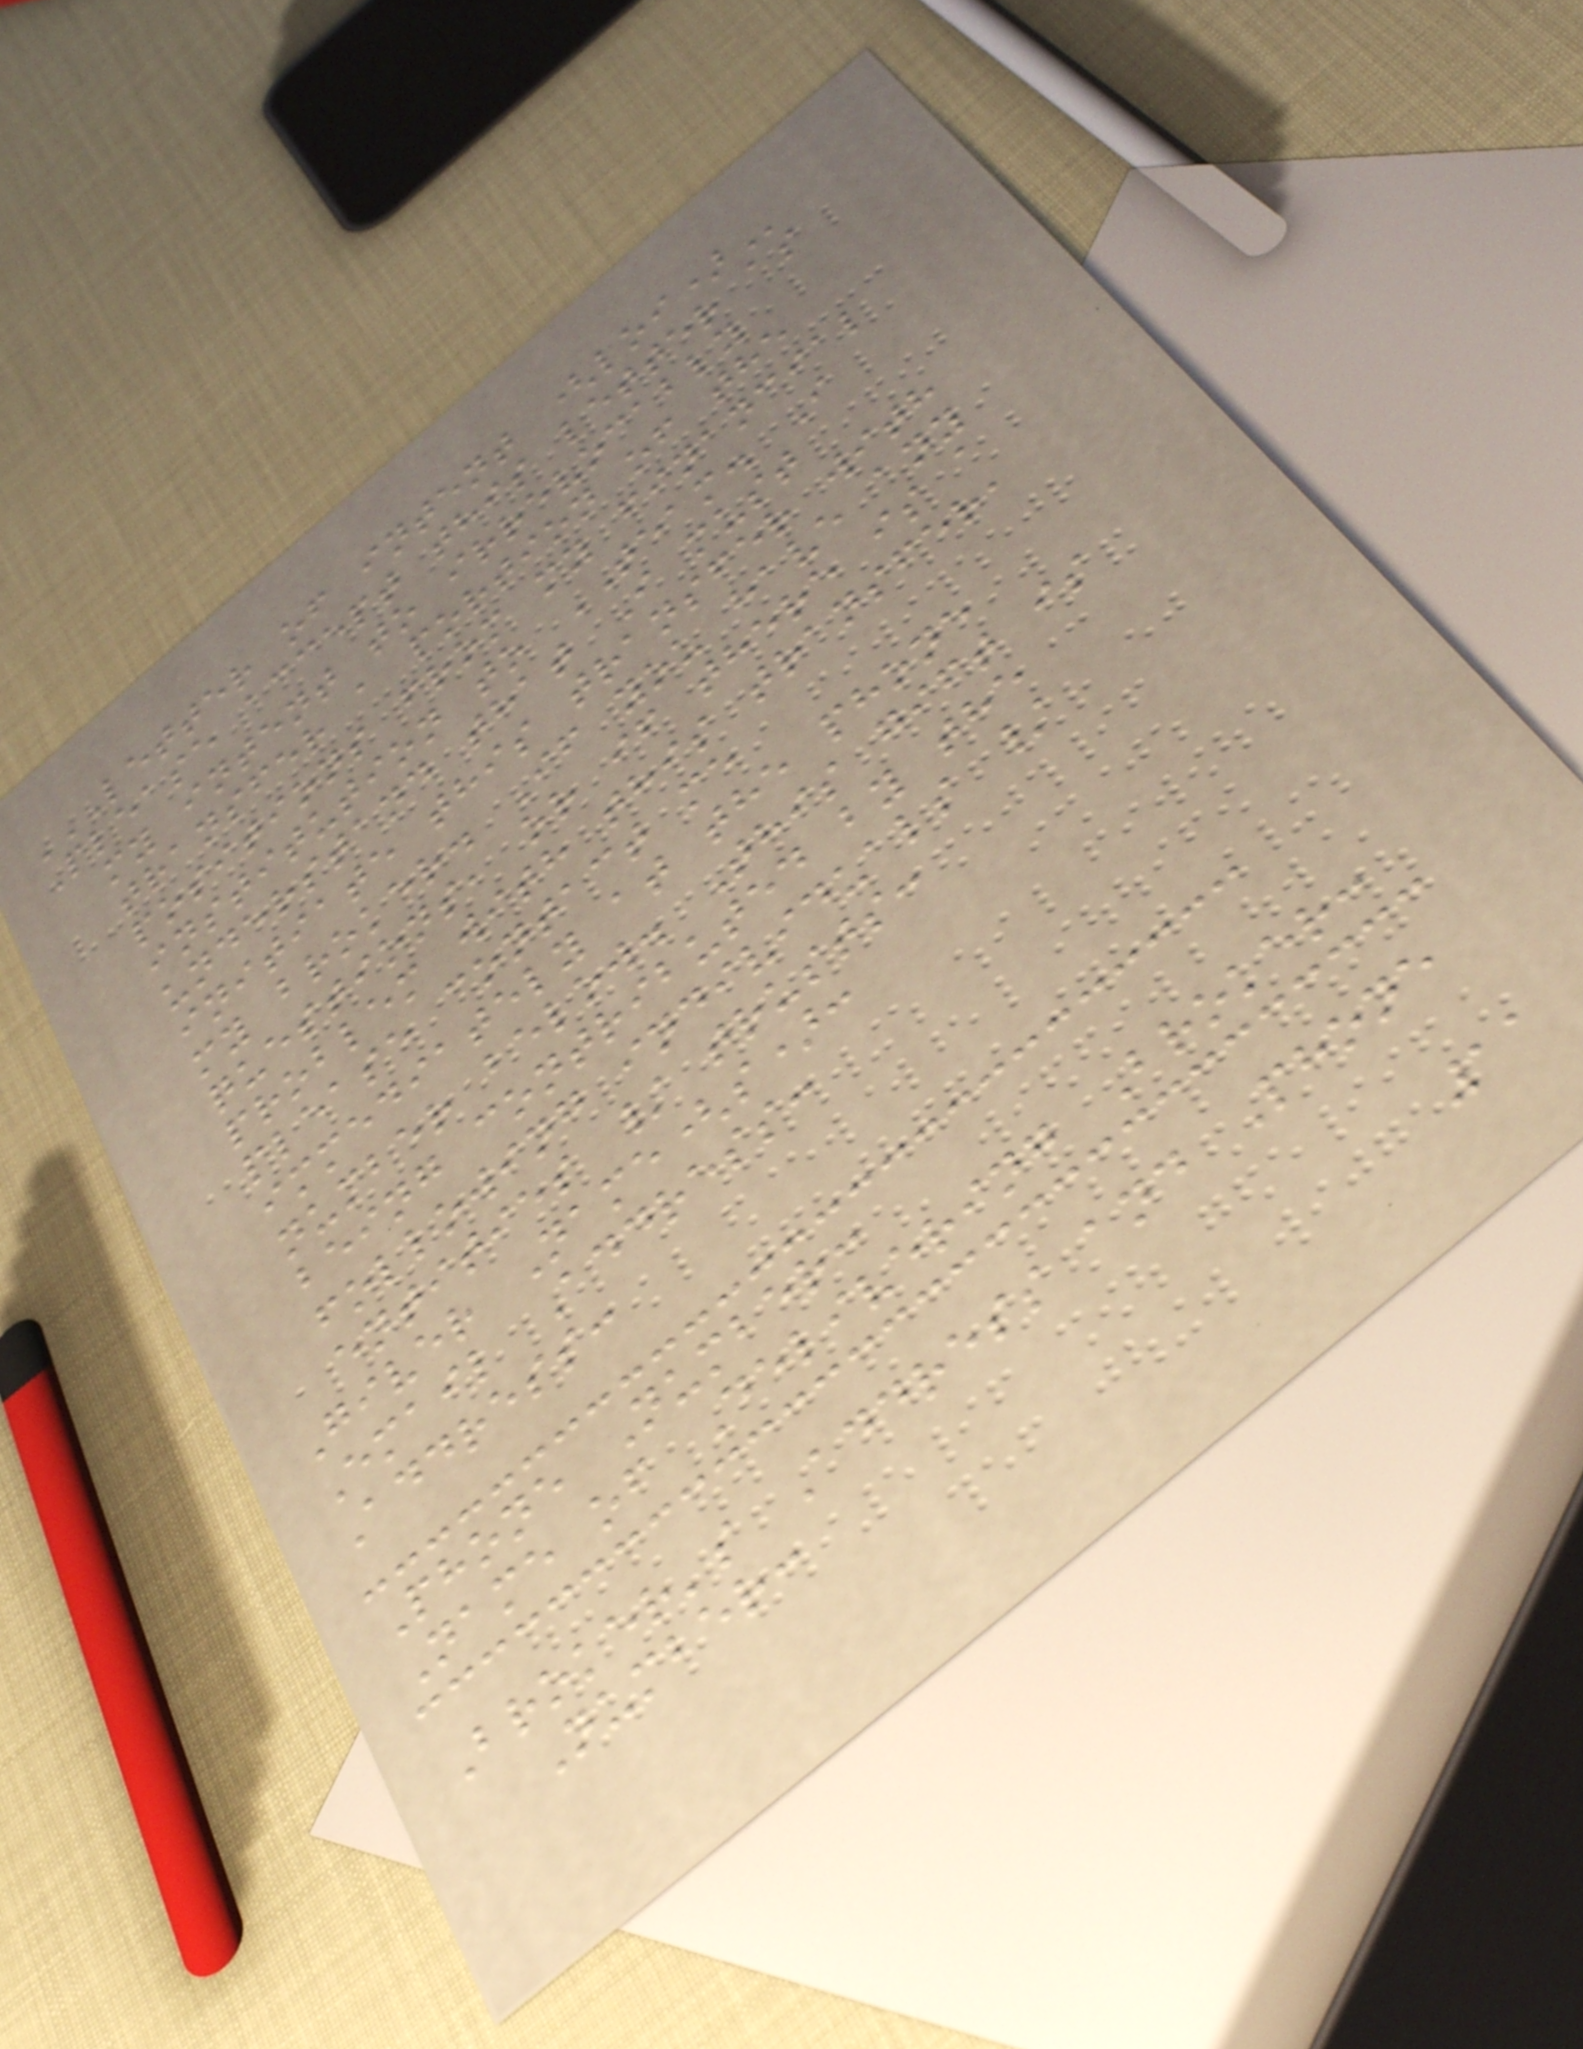LETTER OF INTENT (LOI)
Please accept this letter as
my intent to irrevocably
transfer a portion of the
positions from my financial
institution to TEAM. I
understand that I must
initiate this transfer with
my broker. If you have any
questions, or if there is a
problem with this transfer,
please contact me
immediately at the phone
number below. This gift is
being contributed by the
following individuals /
entities / trusts:
Giver Name(s):
Email Address:
Address:
Phone Number:
Name of Delivering Broker:
Broker's Address and Phone
Number:
11
